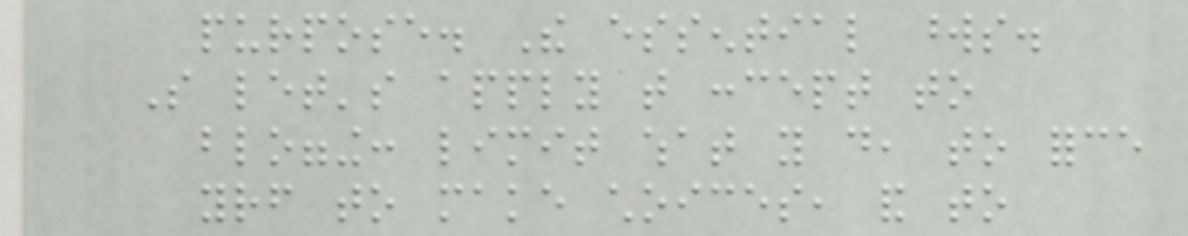purpose. The essential words.
So let's apply that concept to
blogging: limit what you do, to force
yourself to make choices, and to
